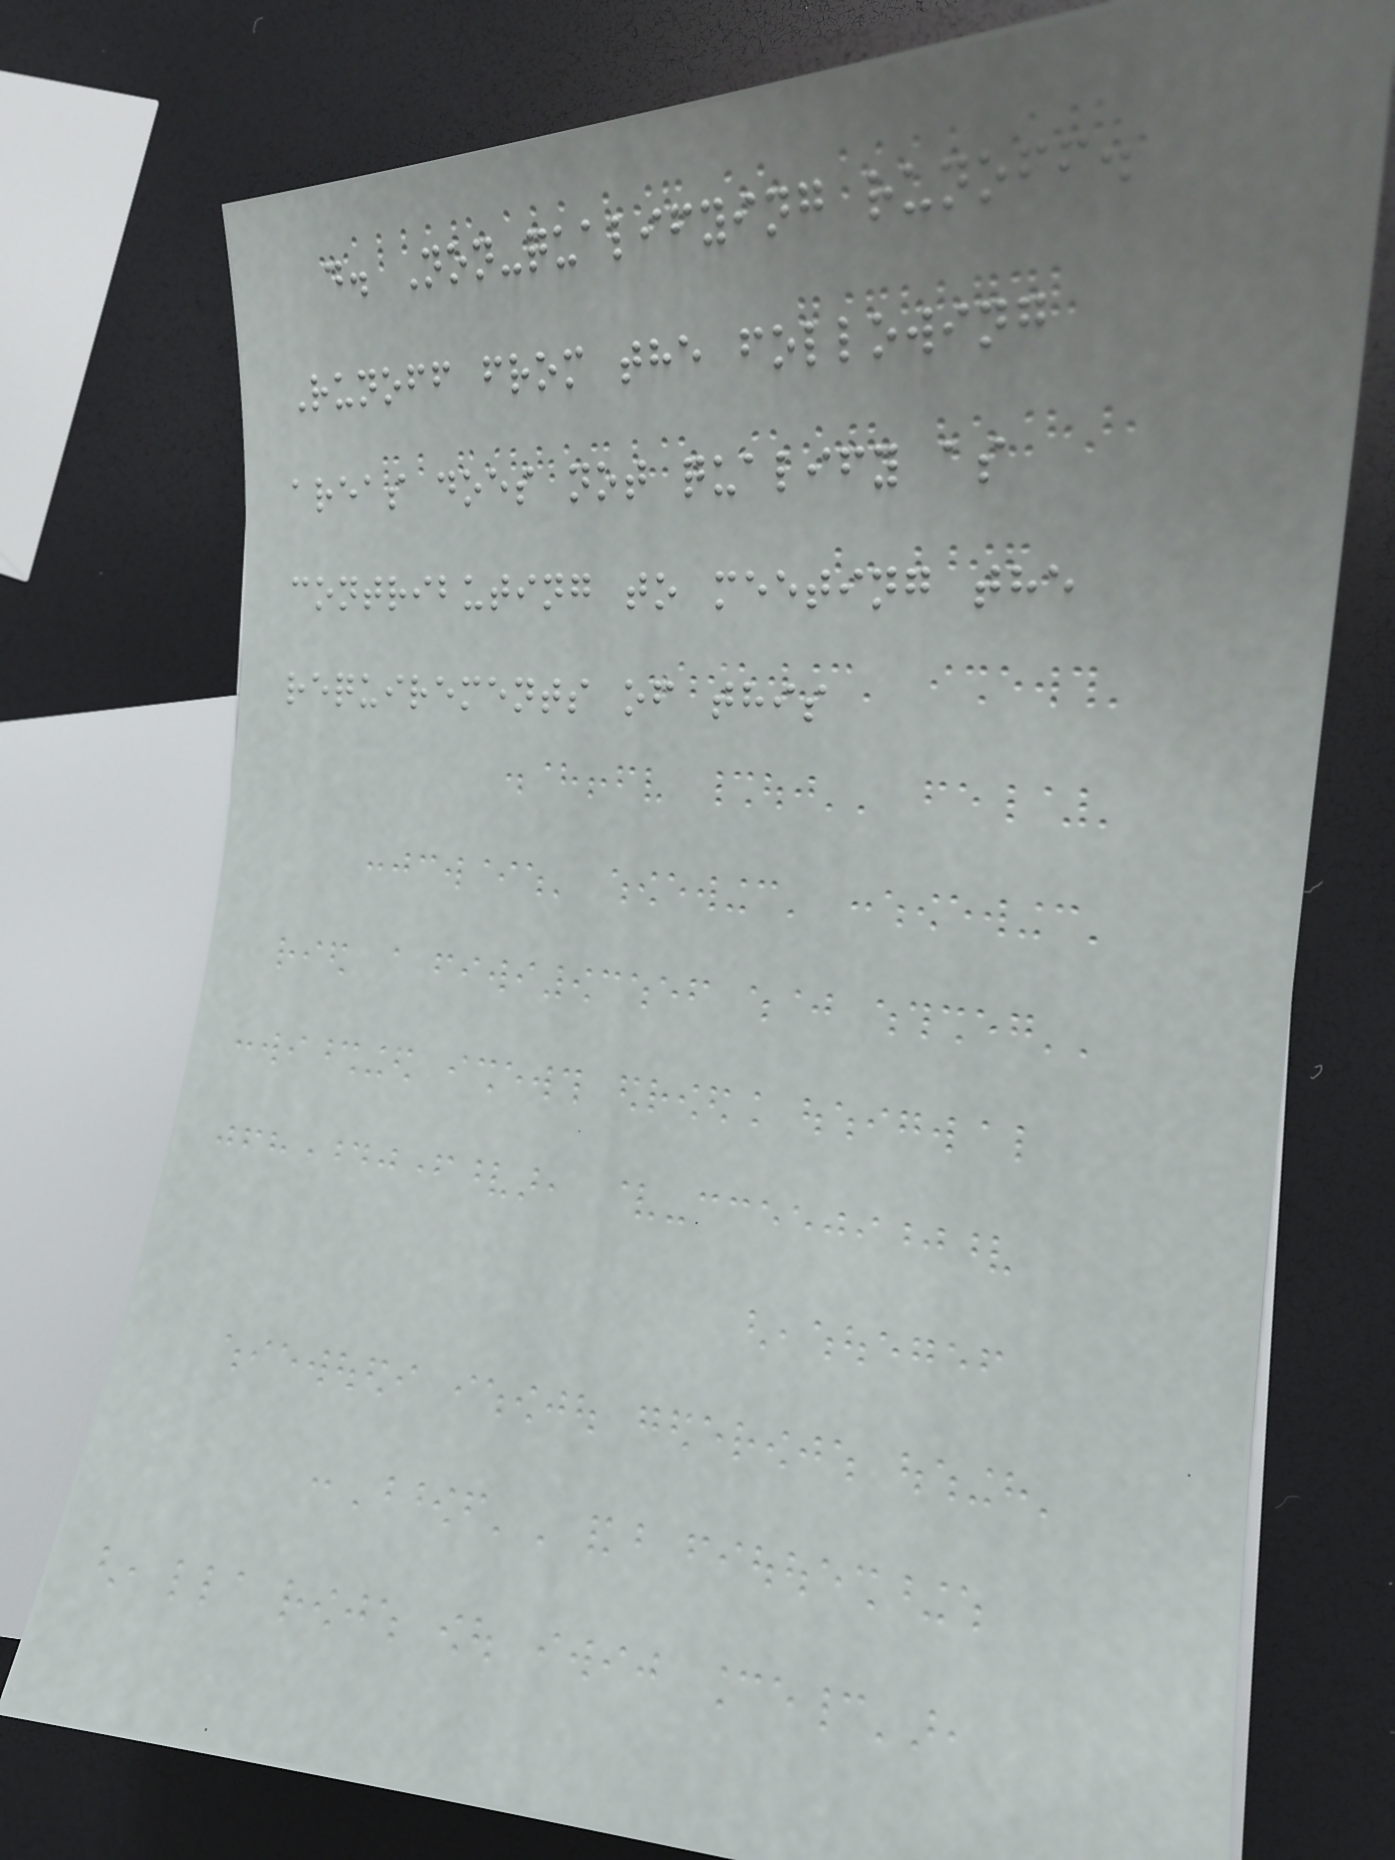d. Non-qualifying runoff.
Runoff from the following
areas does not qualify as
contributing to meeting the
requirements of this
